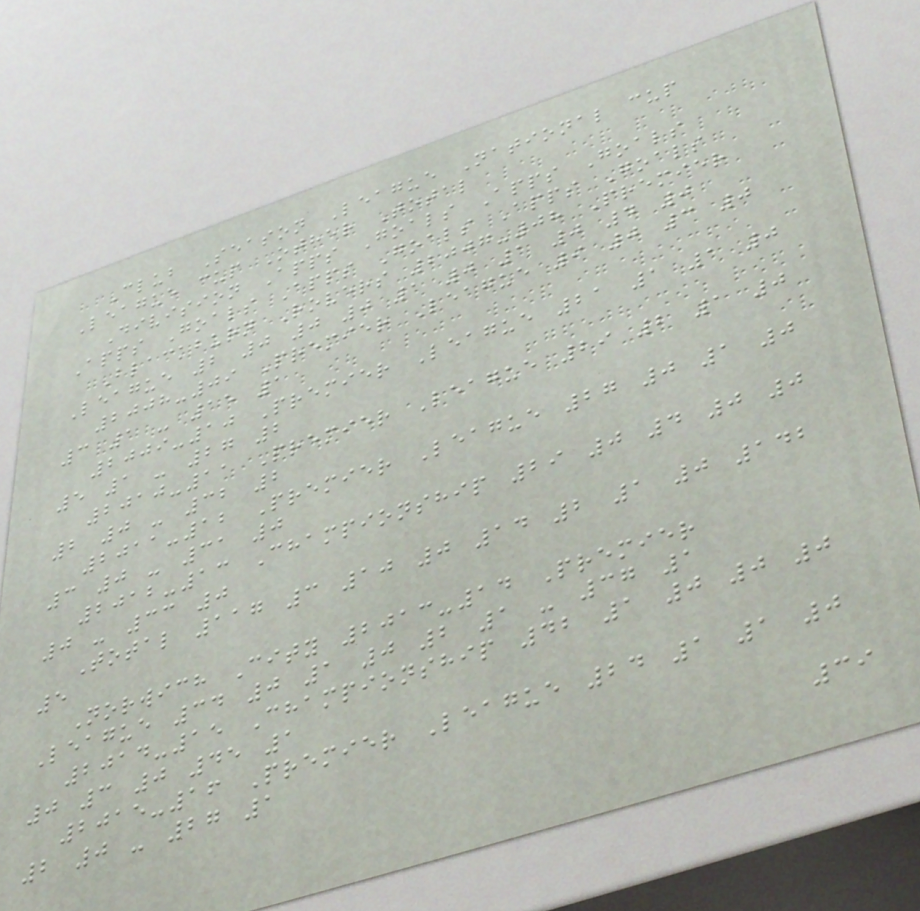Club Season League National cup
League cup Other Total
Division Apps Goals Apps Goals
Apps Goals Apps Goals Apps Goals
Blackburn Rovers 2007-08 Premier
League 2 0 0 0 1 0 1 0 4 0
2008-09 Premier League 9 0 3 0
3 1 - 15 1
2009-10 Premier League 21 1 1 0
5 1 - 27 2
2010-11 Premier League 29 2 1 0
2 0 - 32 2
2011-12 Premier League 27 0 1 0
3 0 - 31 0
2012-13 Championship 29 0 4 0 0
0 - 33 0
Total 117 3 10 0 14 2 1 0 142
5
Norwich City 2013-14 Premier
League 34 0 1 0 2 1 - 37 1
2014-15 Championship 42 1 0 0 0
0 3 0 45 1
2015-16 Premier League 24 1 1 0
2 0 - 27 1
39
